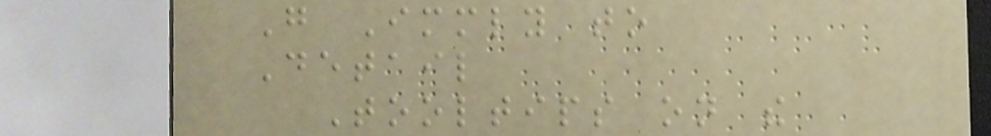Go Immediately to
Detail
Tooltips on the
